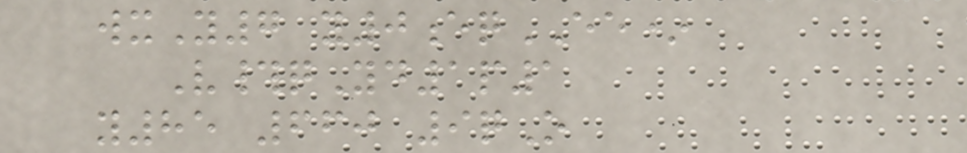wxY7 y0eqEE*
V#qYd1p1
y85 660 9qO
